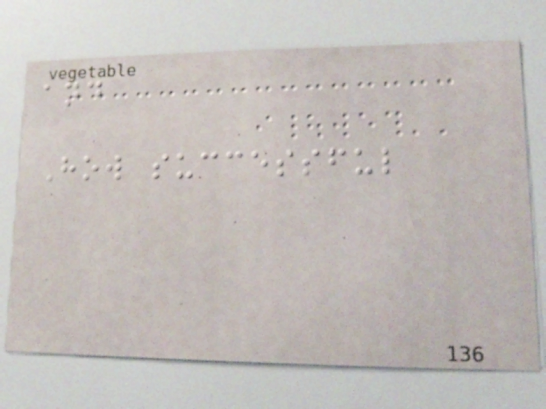and
How successful
